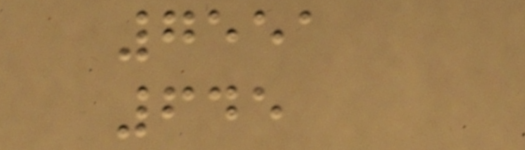7551
645
